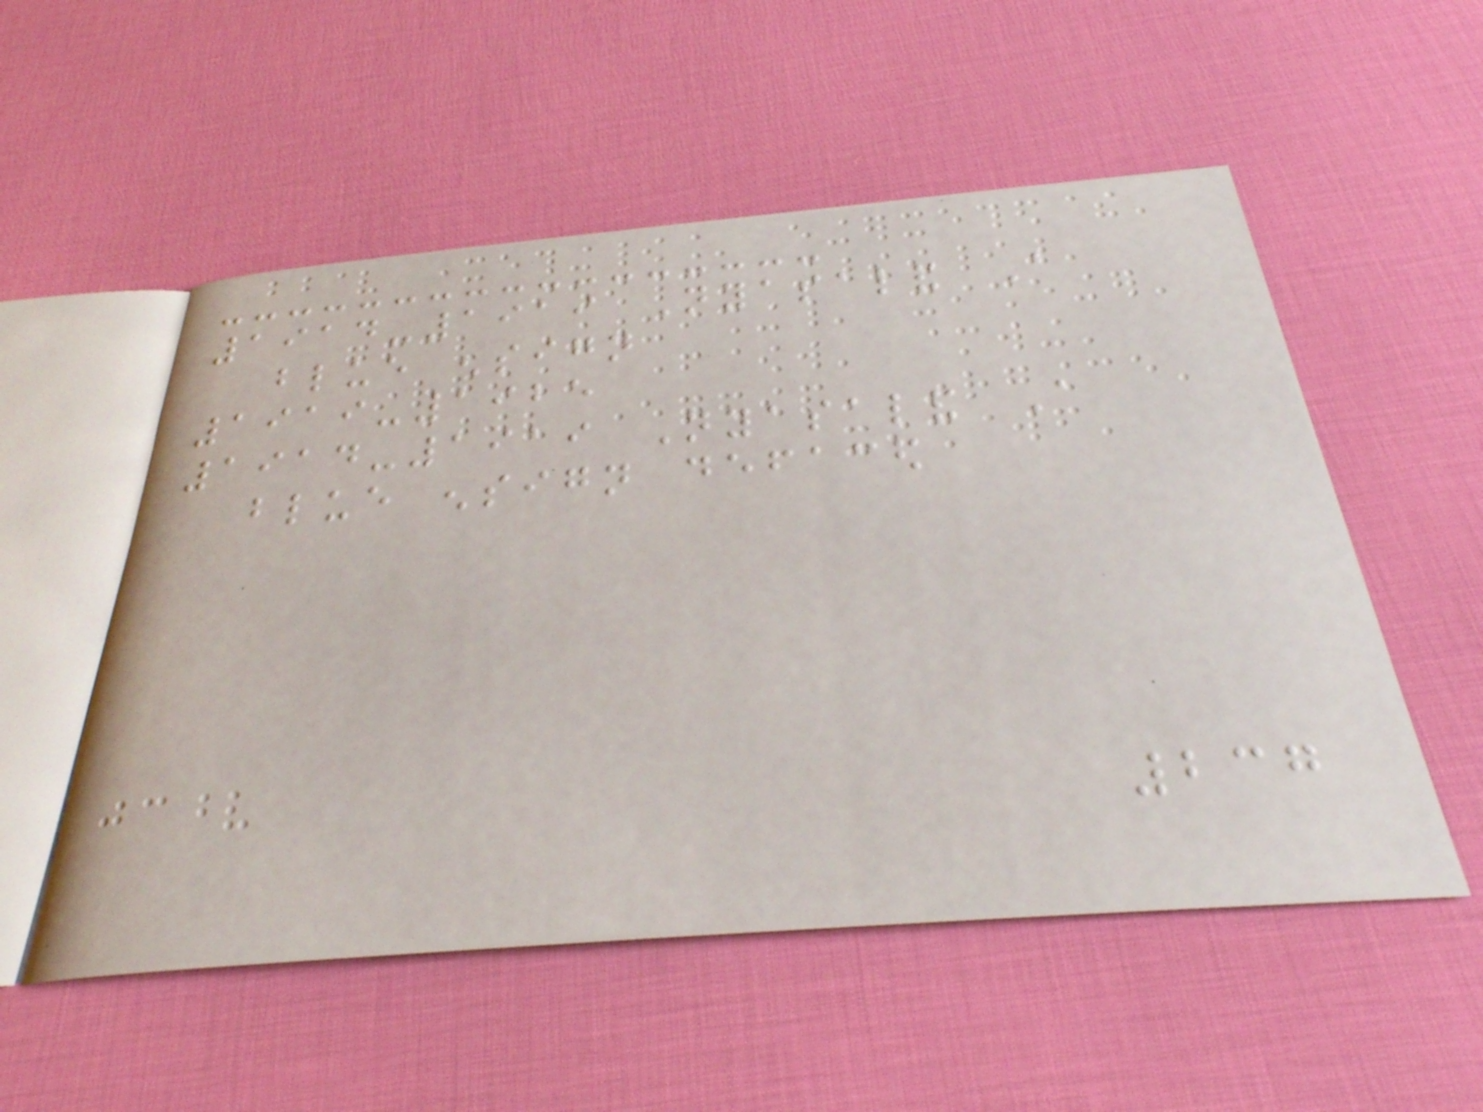1914-1919 Nyasaland A
blue ensign
1919-1925
1914-1919 Nyasaland A
blue ensign defaced
237
